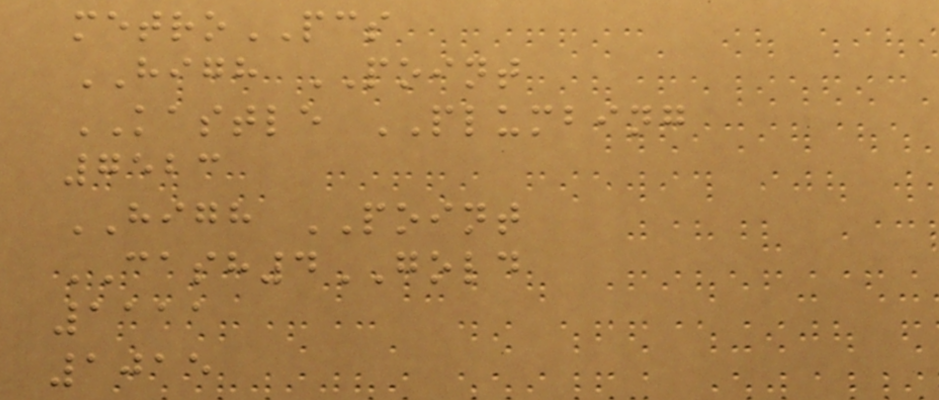metroPCS
HIGH POINT
KASTLE PLUMBING
7523
HIGH POINT
CASH4GOLD
1111
1015
